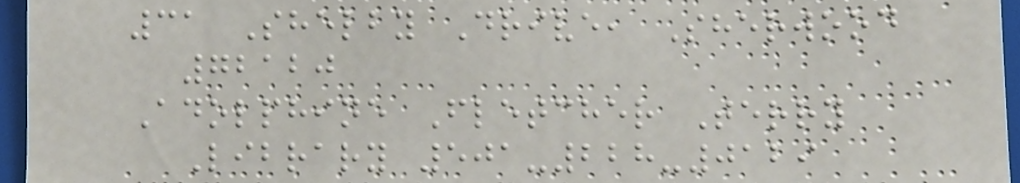31 Shelby Drive, Sherwood
72120
Adolphine Fletcher Terry
Library 501-228-0129
